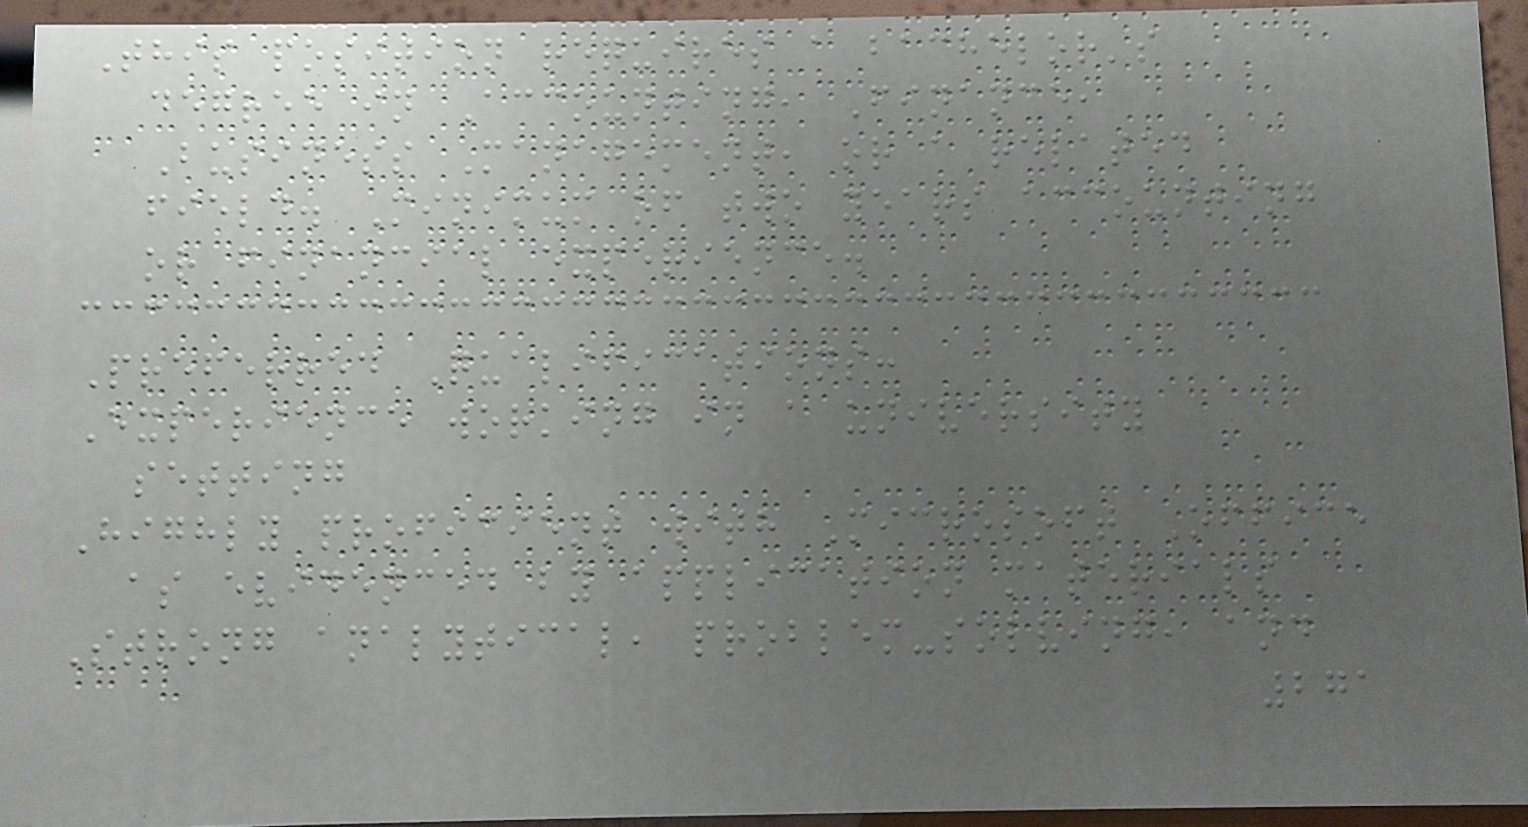This position requires a bachelor's
degree in Accounting, Finance,
Business Management, or a related
field. Minimum of two years accounting
or financial experience.
Preferred Qualifications:
Experience working in a university
setting
Highly proficient with Microsoft Office
as evidenced by application materials
Strong analytical, problem-solving, and
271
